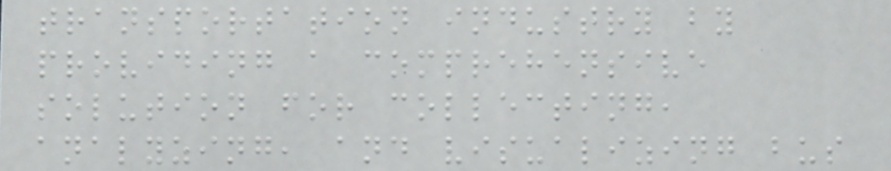transportation industry by
providing a comprehensive
solution for collecting,
analyzing, and visualizing bus
